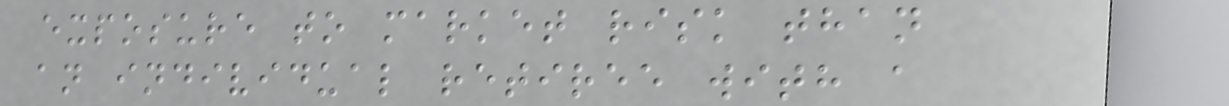exposure to market risk than
an individual retiree with a
